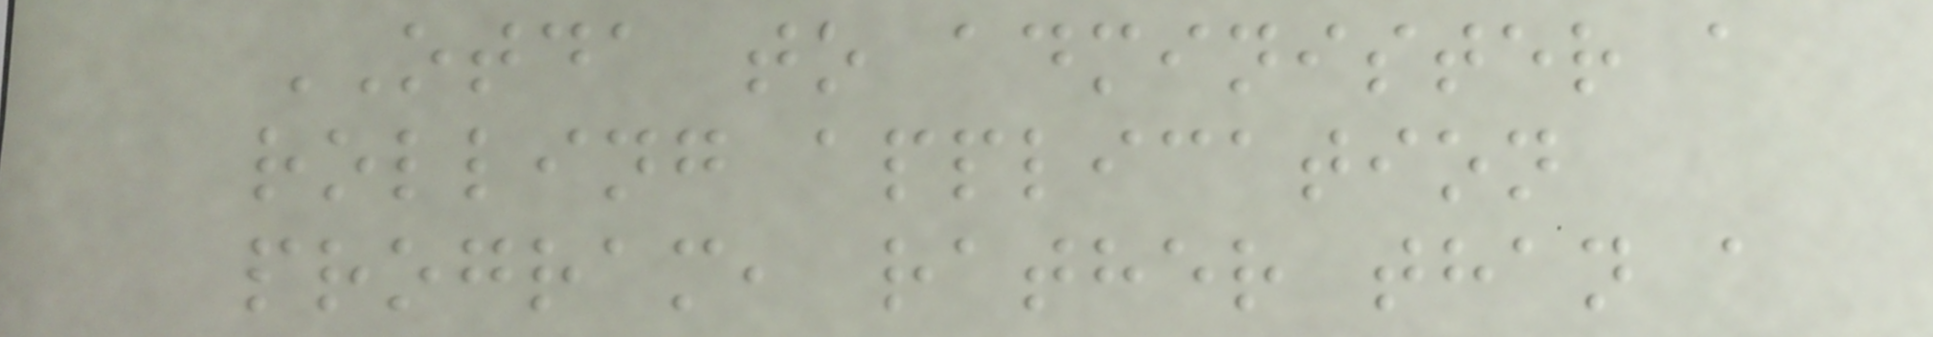OTDA to administer a
rolling application
program, rather than a
